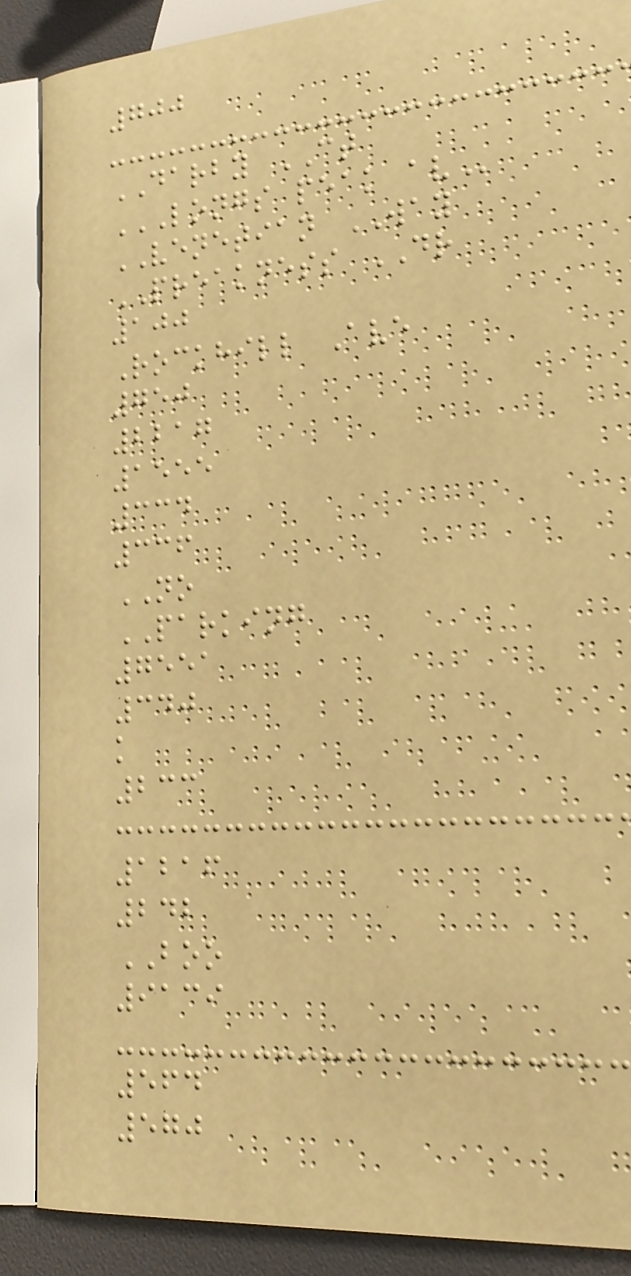700
DARBY CT
LONGS PEAK AV
VENETIAN WAY
PREAKNESS DR
100
Rockhill Ave
750
2217
1555
334
336
NO
PARKING
7551
340
k
233
1216
242
BOO
9139
564
570
